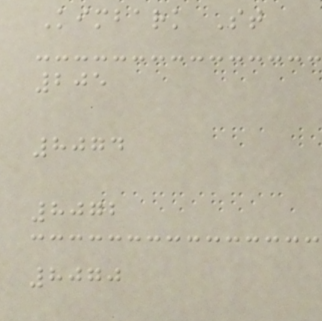Kimbark St
205
8074
8072
8070
